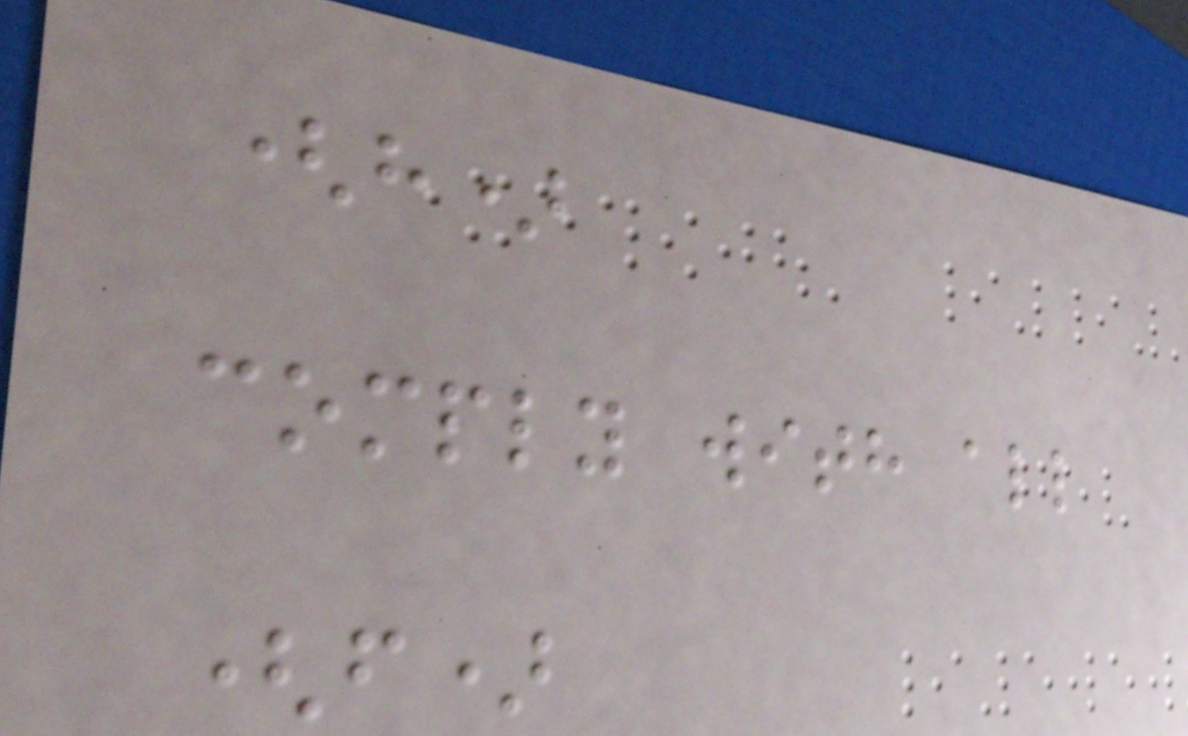(h)
comply with all
(f)
